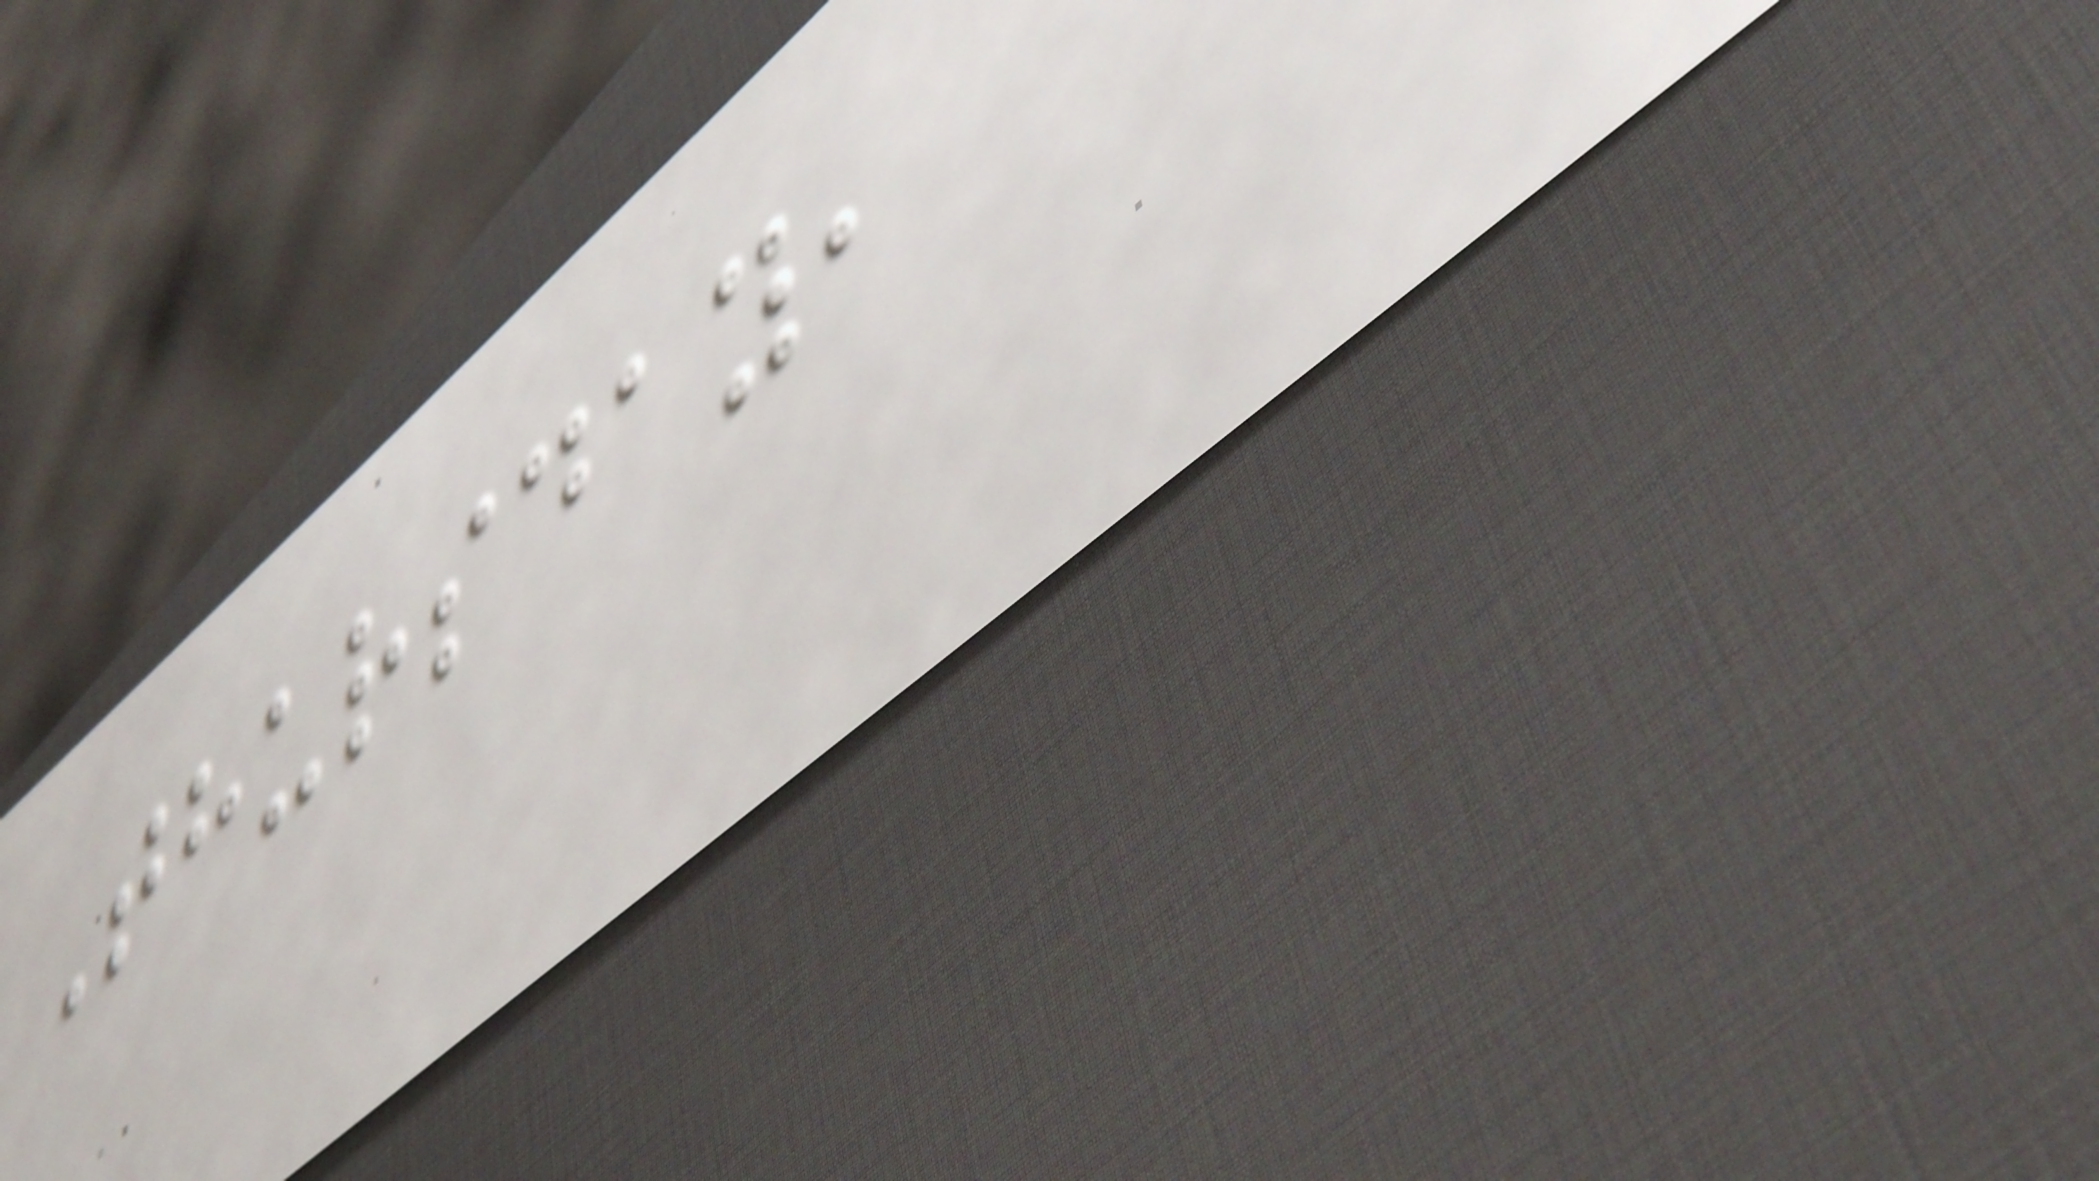Thursday,
